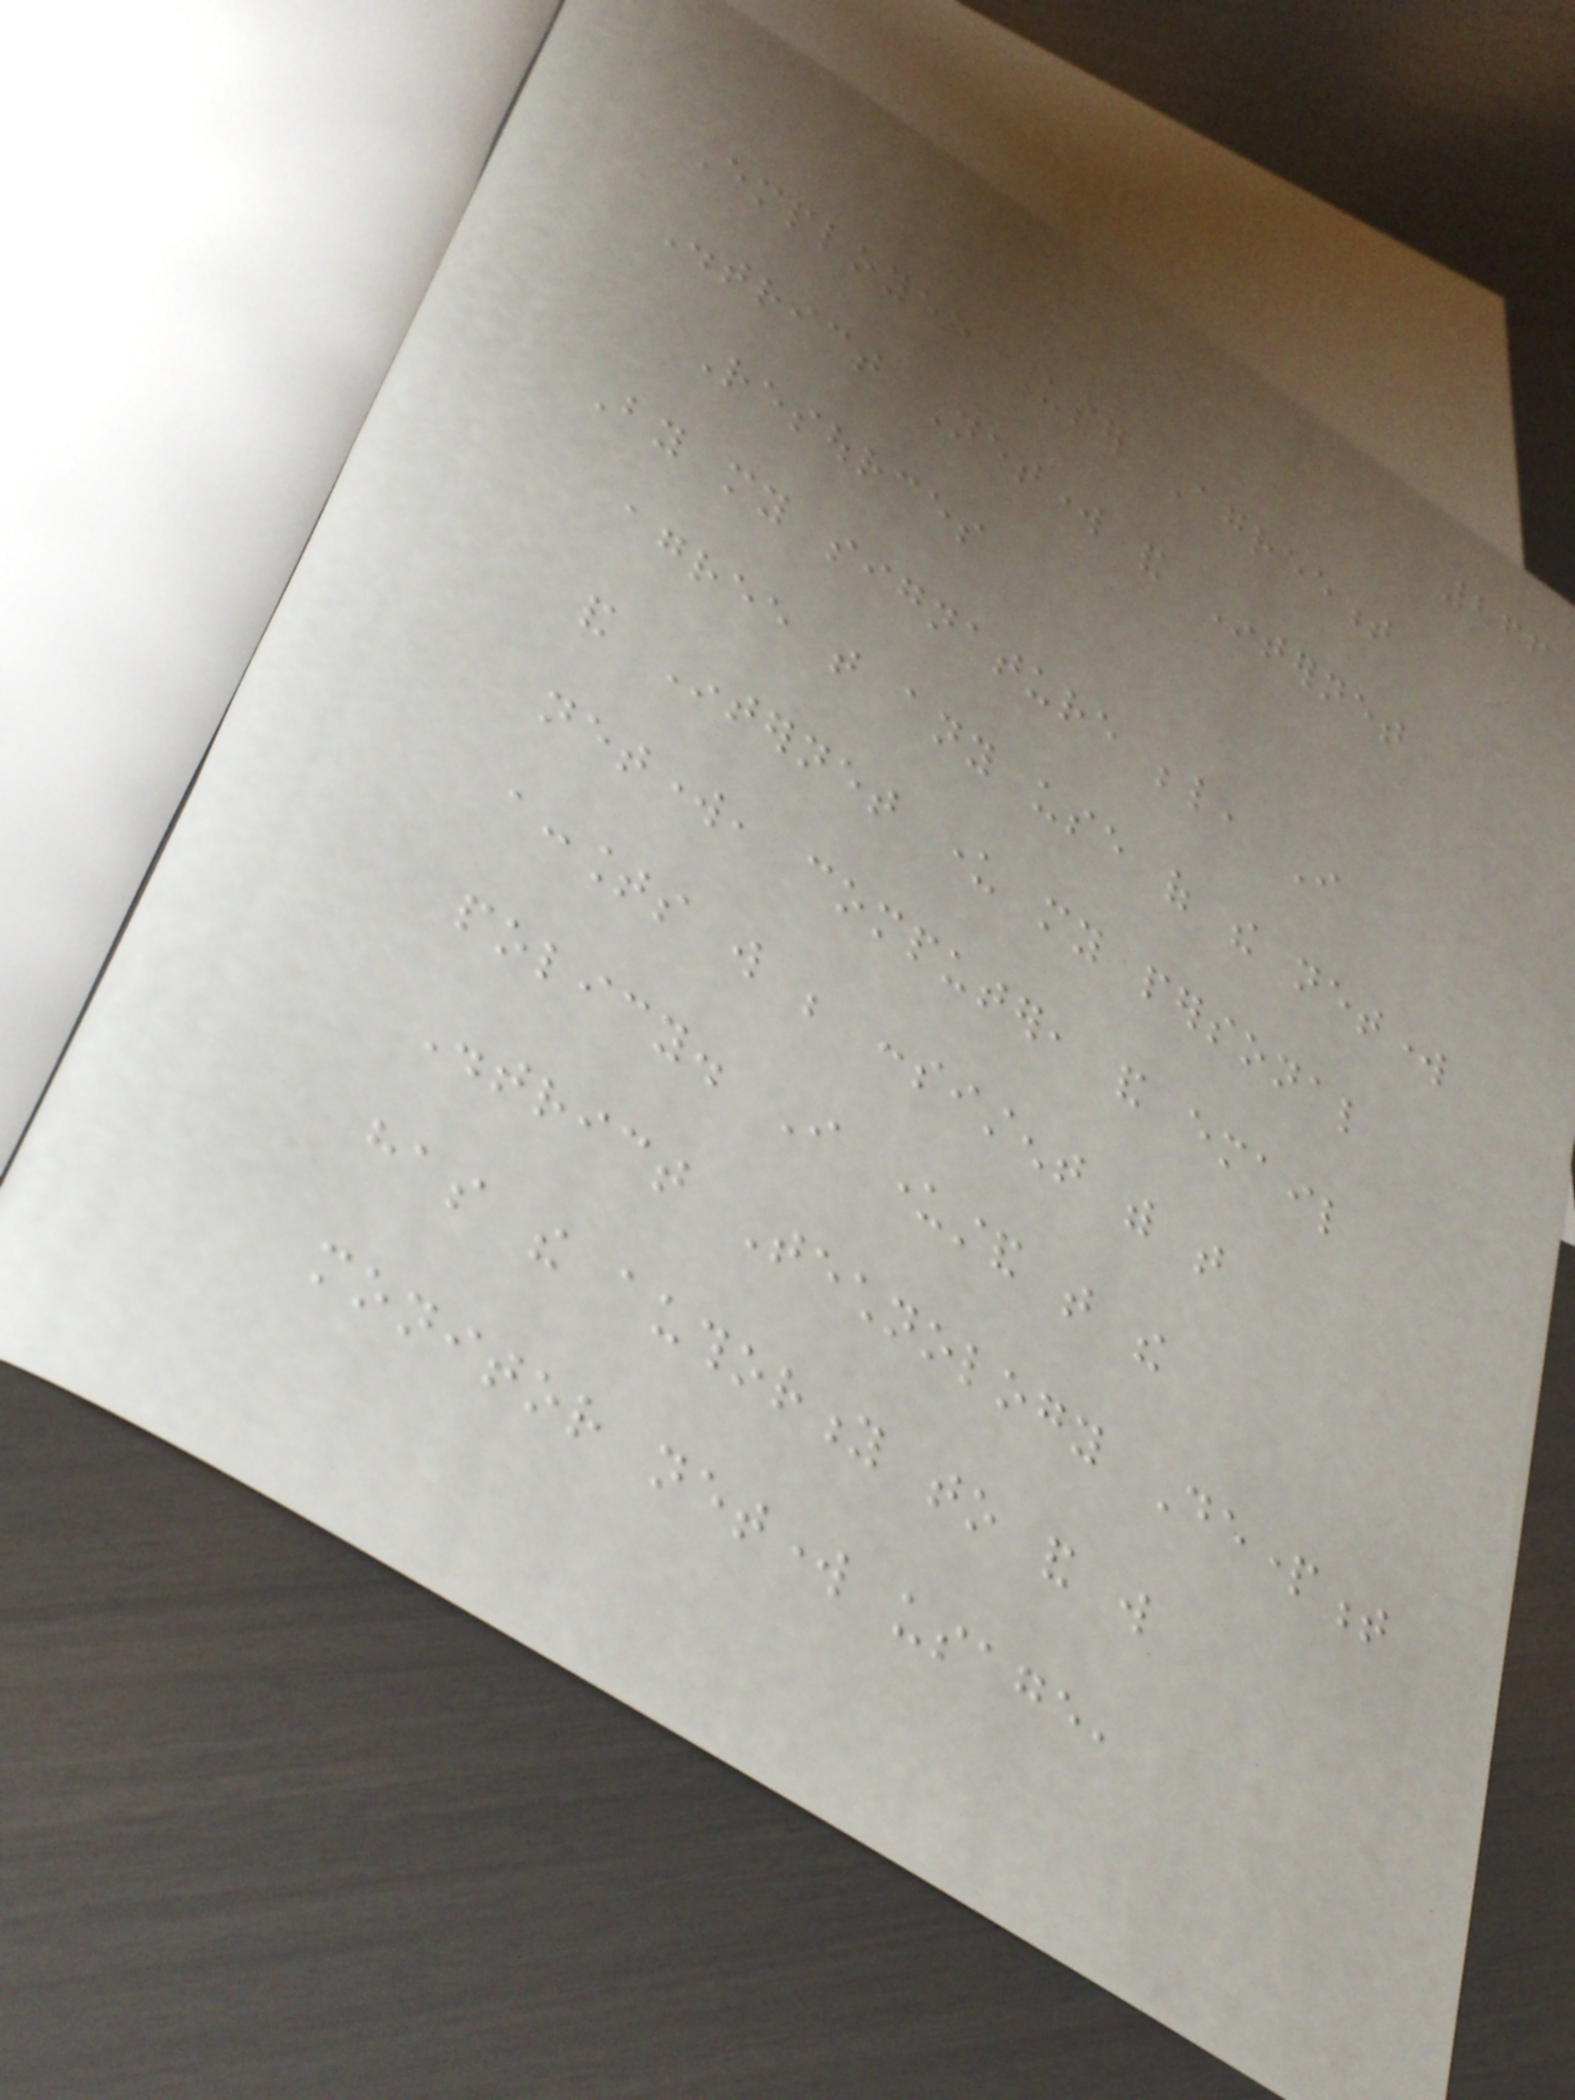266
Employee User Agreement
District Network and Internet
Resources
By my signature below, I
agree that any use of the network
and Internet under my personal
network, computer, and email
accounts will be consistent with that
policy. I understand that the
District Technology Department
has the authority to and will
monitor network usage,
